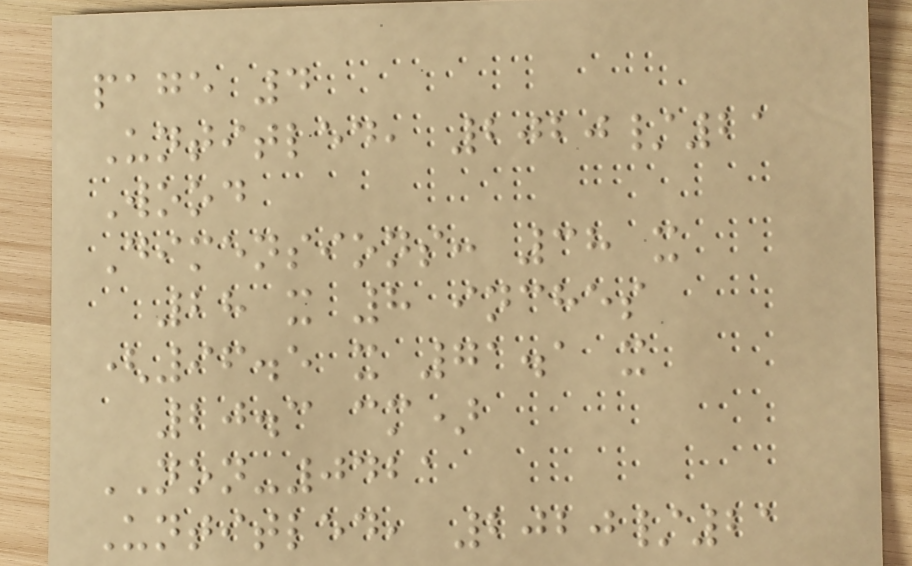page 4
Untitled, 2020/21
Wood
Dimensions: 38 x
28 x 8 inches
(96.5 x 71.1 x
20.3 cm)
NON-0421
Untitled, 2020/21
